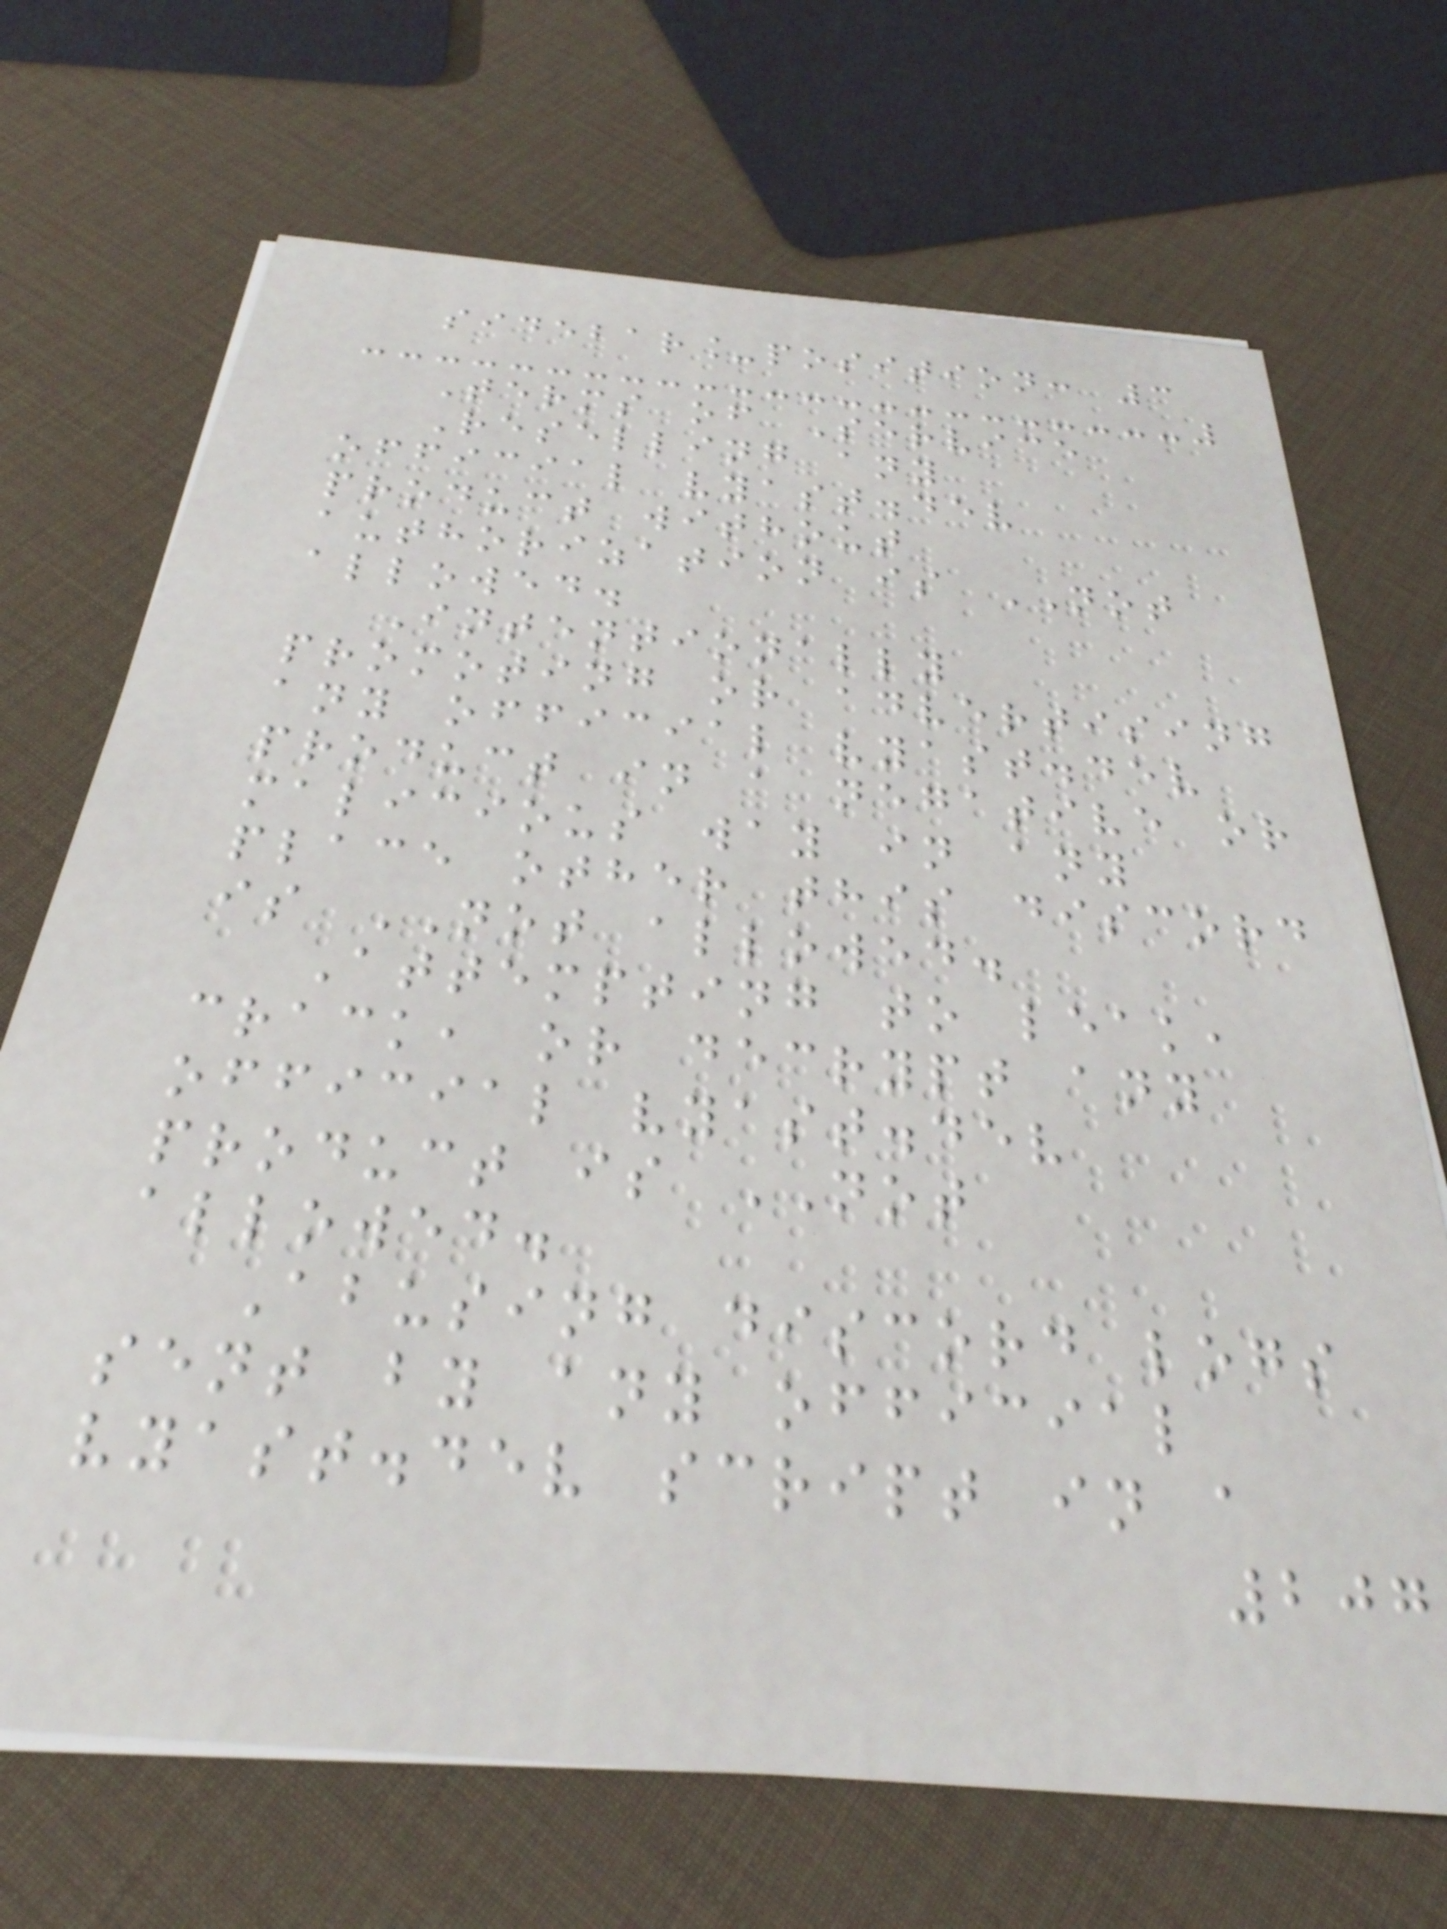sidebar_position: 3
Terms of Service
Reselling any
official vyast.dev
product without
authorization is NOT
allowed.
Intentionally
promoting or advertising
any official vyast.dev
product in a negative or
malicious way in any
place other this discord
is NOT allowed.
Attempting to leak,
crack, or decrypt any
official vyast.dev
product is NOT
allowed.
Abusing discord logs
sent by any official
vyast.dev script in a
207
